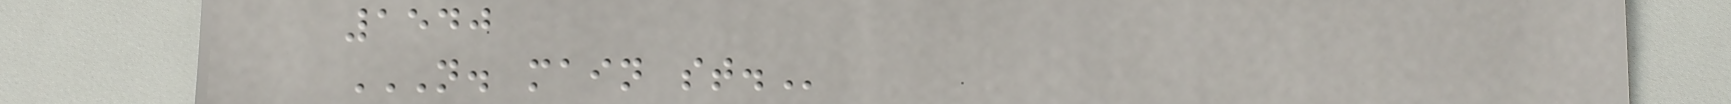1540
N. MAIN ST.
